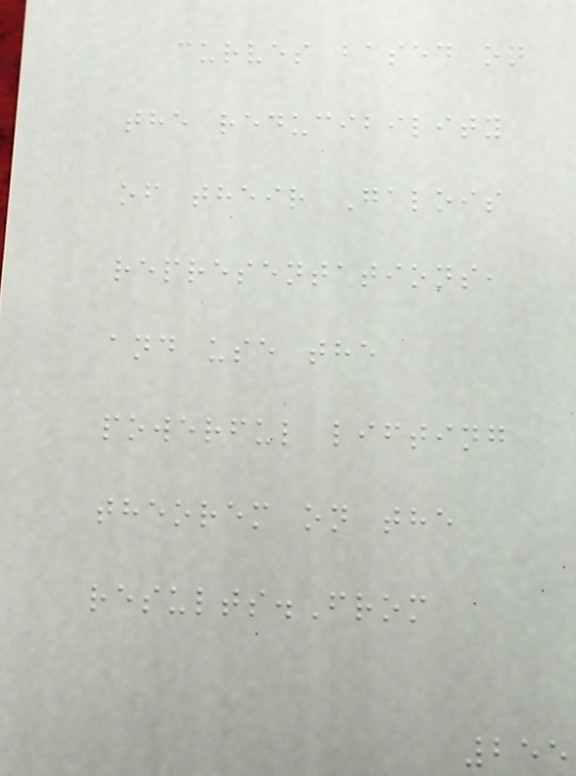curves based on
the reducibility
of their Galois
representations,
and use the
powerful lifting
theorem on the
results.From
255
